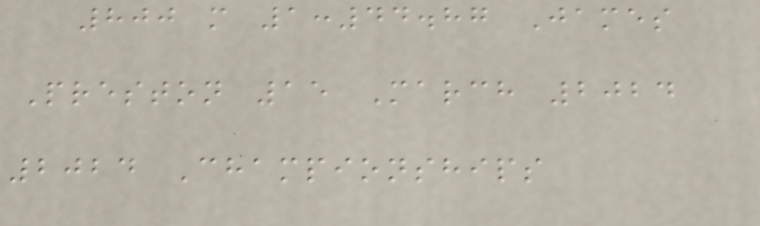800 m 1:44.87 James
Preston 15 March 2024
2024 Championships
